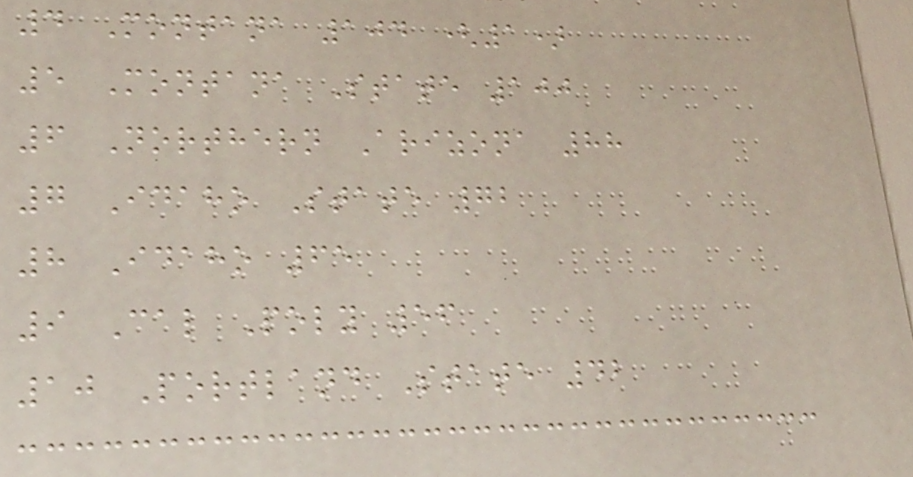4 Montana 104 (1)
5 Montana State 100
6 Northern Arizona 88
7 Idaho State 72
8 Idaho 65
9 Cal Poly 56
10 Portland State 42
